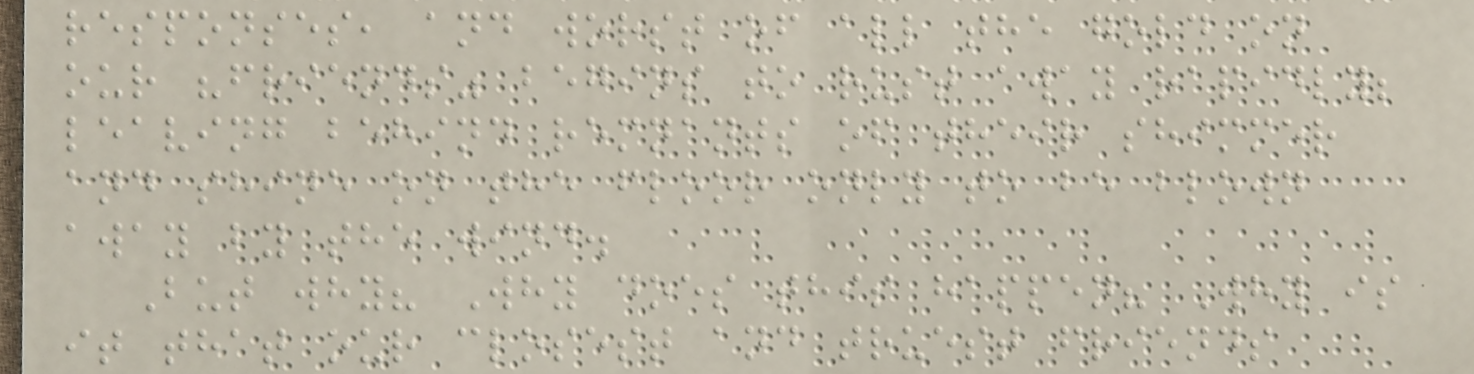responses, and worst of all the gold on
our "friends" begins to rust away rapidly;
leaving behind remnants of their shimmer
and shine on the floor only to be blown
away by the wind.
But why? Why does this happen? Why is
it that our closest and truest friends
